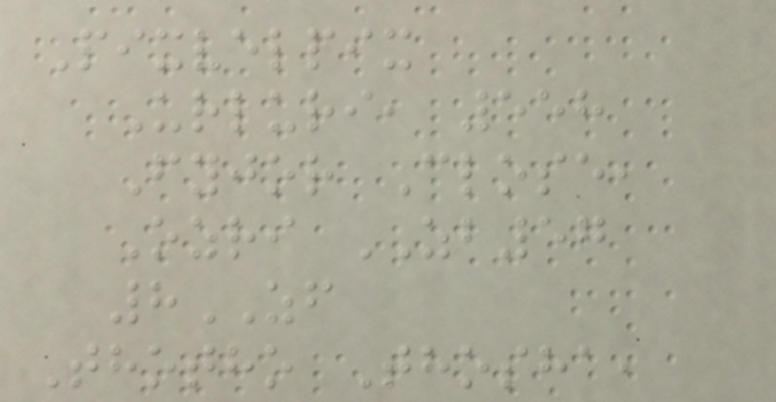Pixvelpix
Urluri, 558
Fyjor Close,
Ozri ZB57
8ZF
Thotho Thosha,
